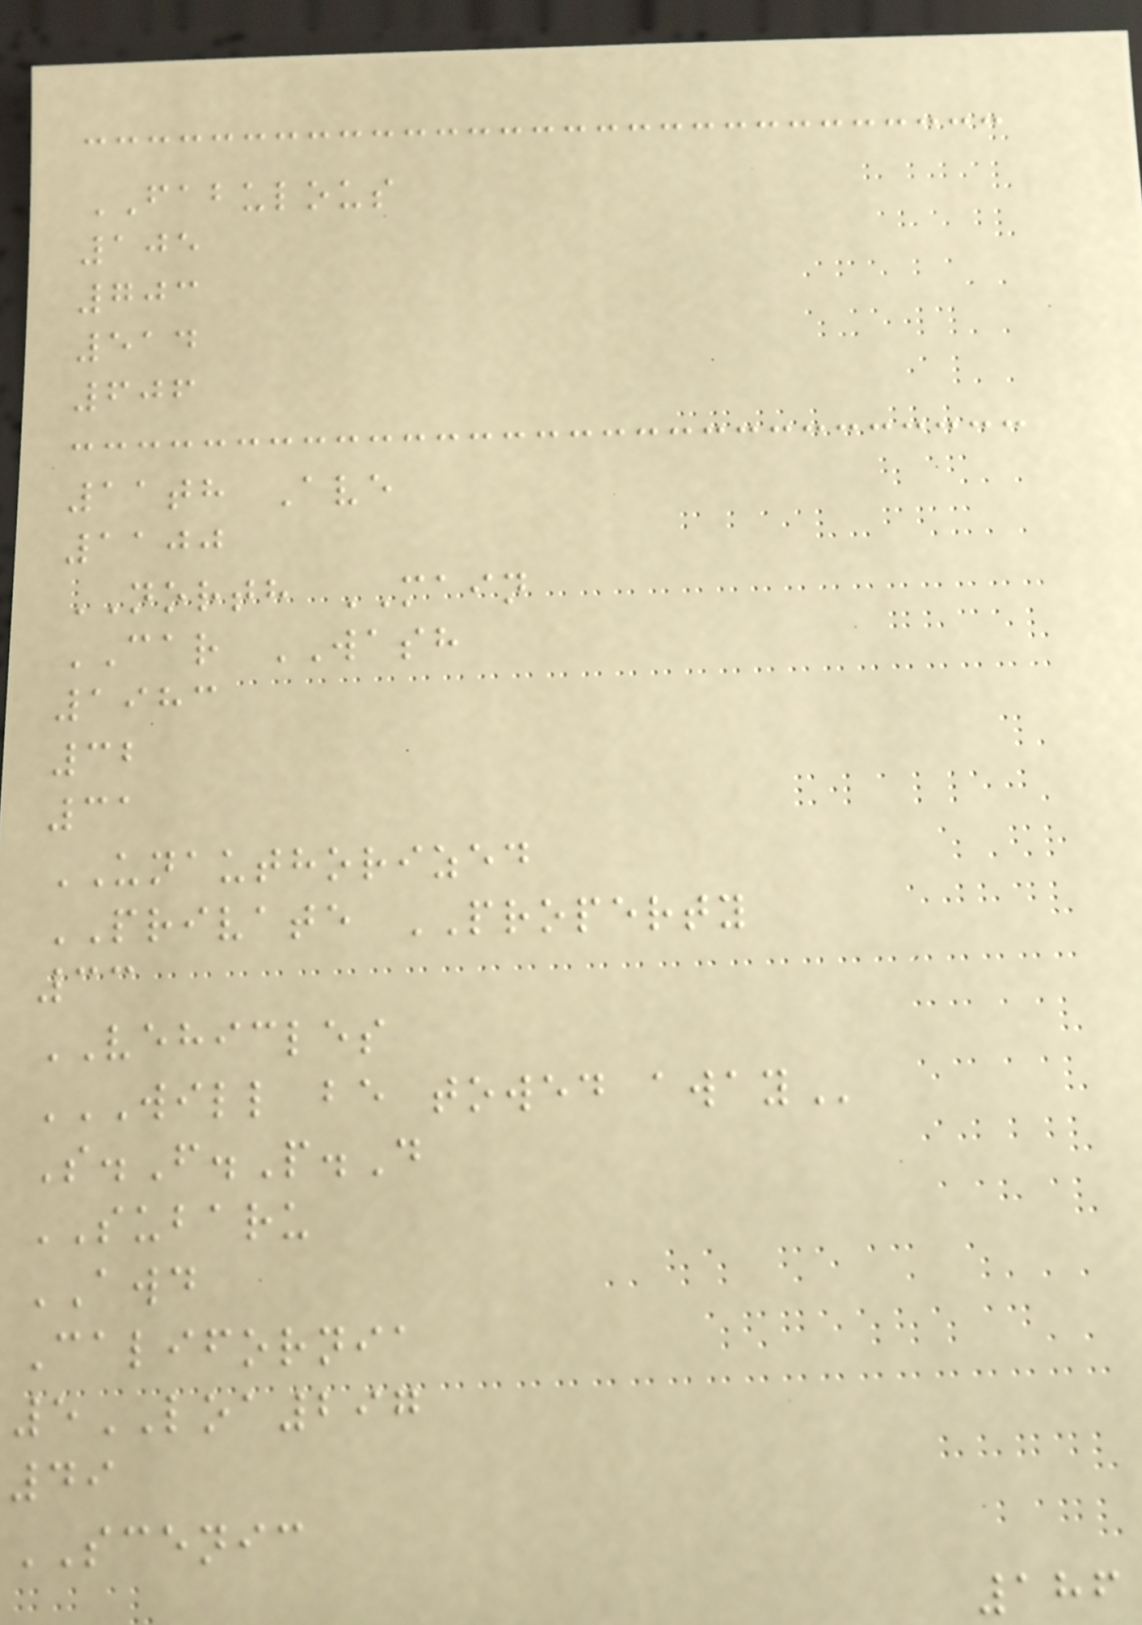FABULOUS
105
703
514
606
11th Ave
1100
NORTH MAIN
CAR WASH
1983
32
31
UNAUTHORIZED
PRIVATE PROPERTY
33
VEHICLES
WILL BE TOWED AWAY
S.F.P.D
SUBARU
AWD
California
5LOA297
49
SCENIC
186
